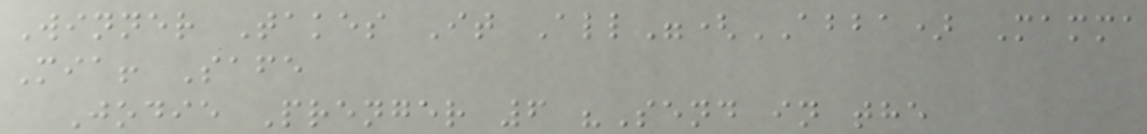Winner Takes It All"(ABBA) Mamma
Mia! Safe
Jodie Prenger 6 "Send in the
